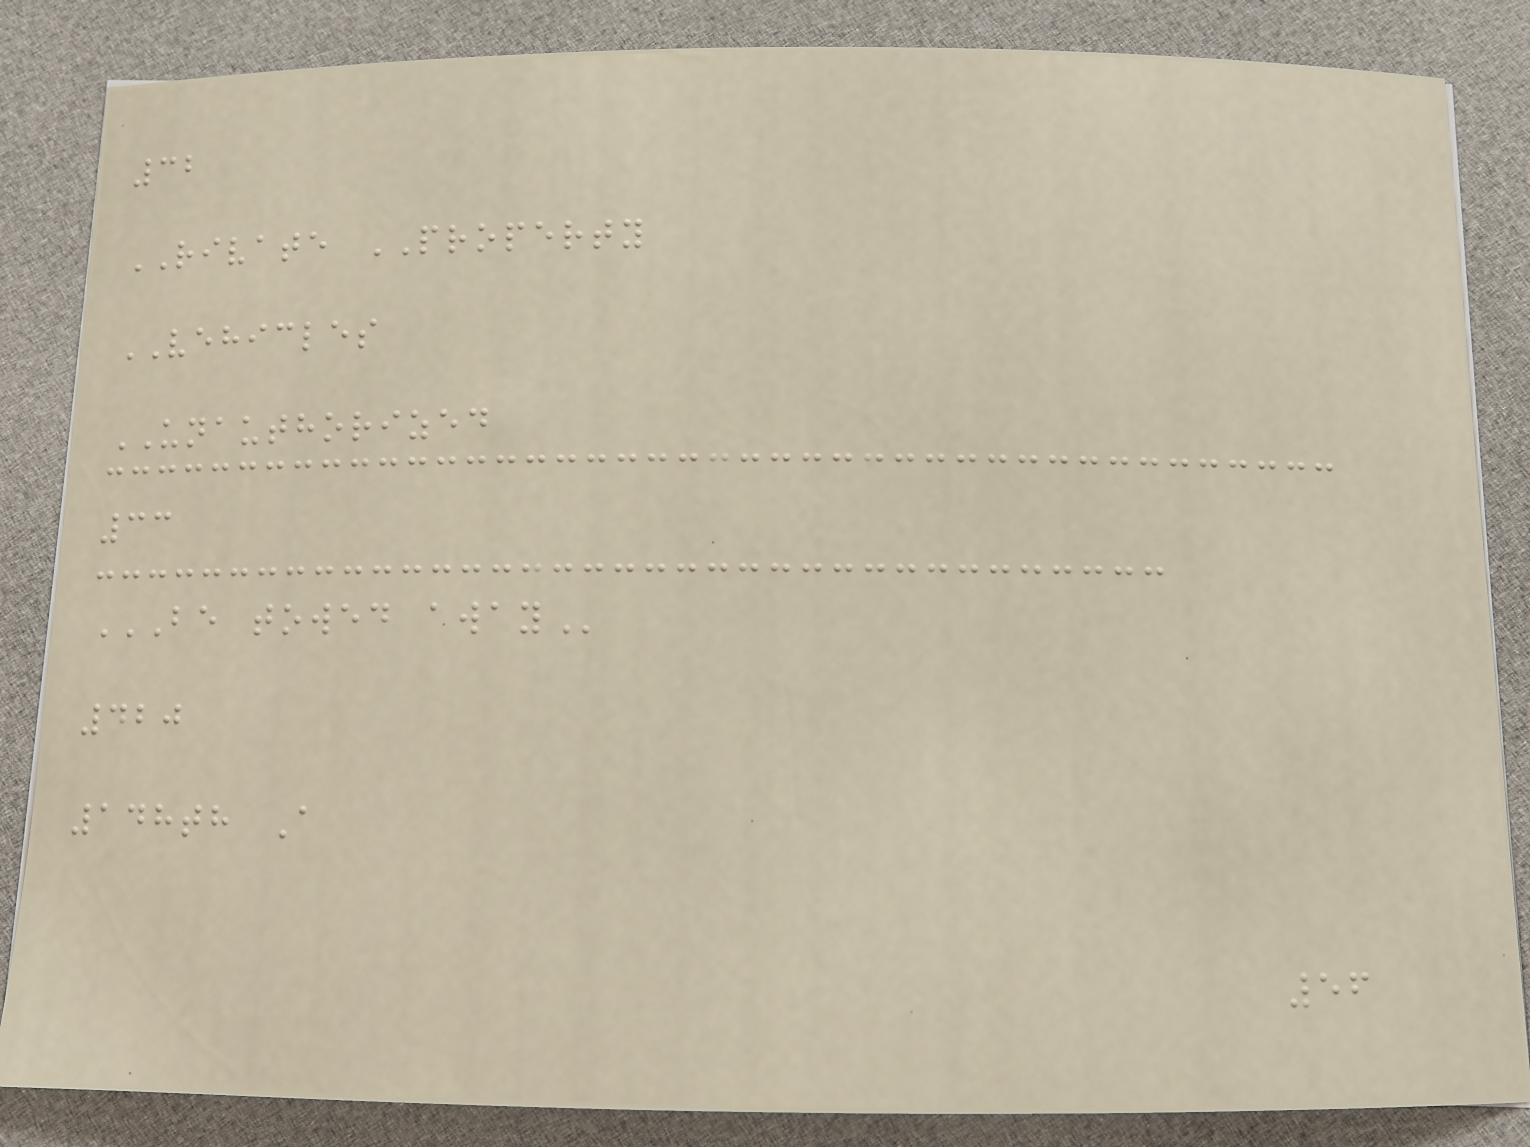32
RIVATE PROPERTY
VEHICLES
UNAUTHORIZED
33
BE TOWED AWAY
420
148th A
56
